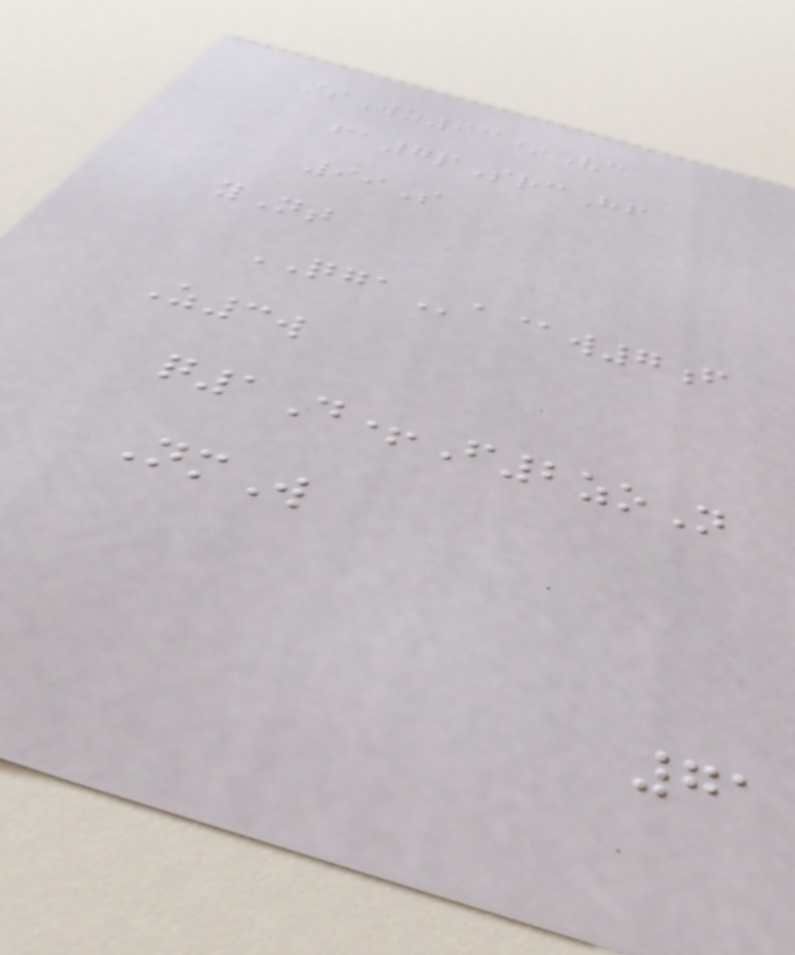msWz93*Vc
fa7pSrcHf
99S
yNt
QGAa@w7f
Z3w
q1D+F2zoN
NmW
71
